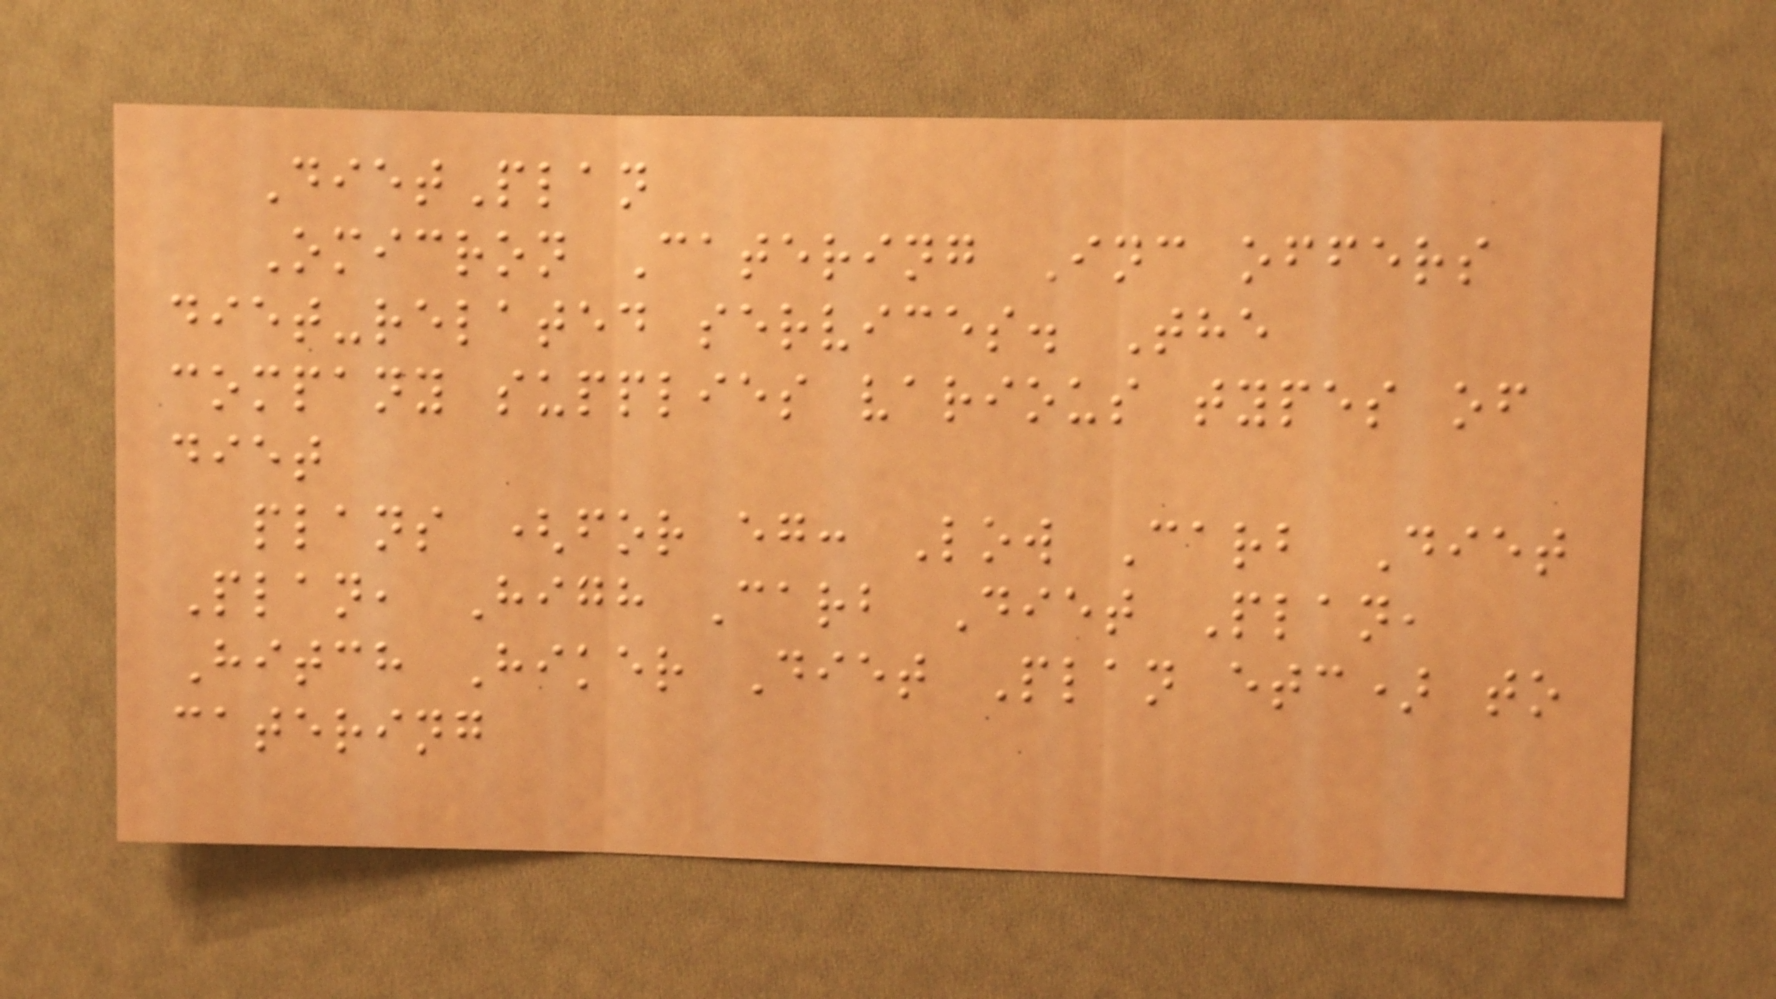DietPlan
Omicron Catering Inc offers
diet-related services. The
company supplies various types of
diet
plans (for eg: Low Carb Diet
Plan, High Carb Diet Plan,
Hitch Hiker Diet Plan etc) to
catering
